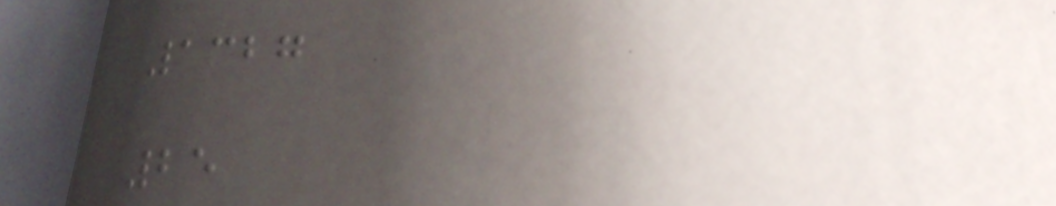1327
25
